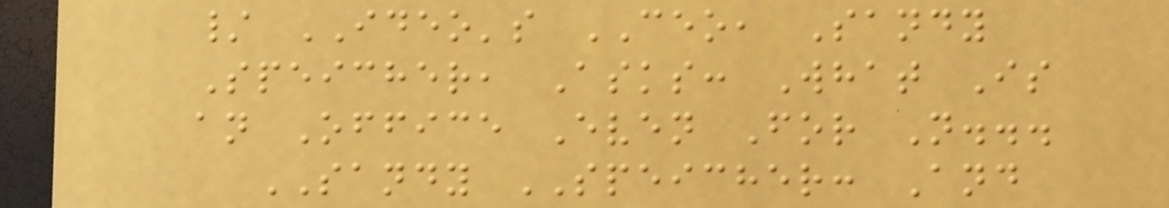/ IDEO's CEO, Sandy
Speicher, Asks: What Is
an Office Even For N...
SANDY SPEICHER: And
